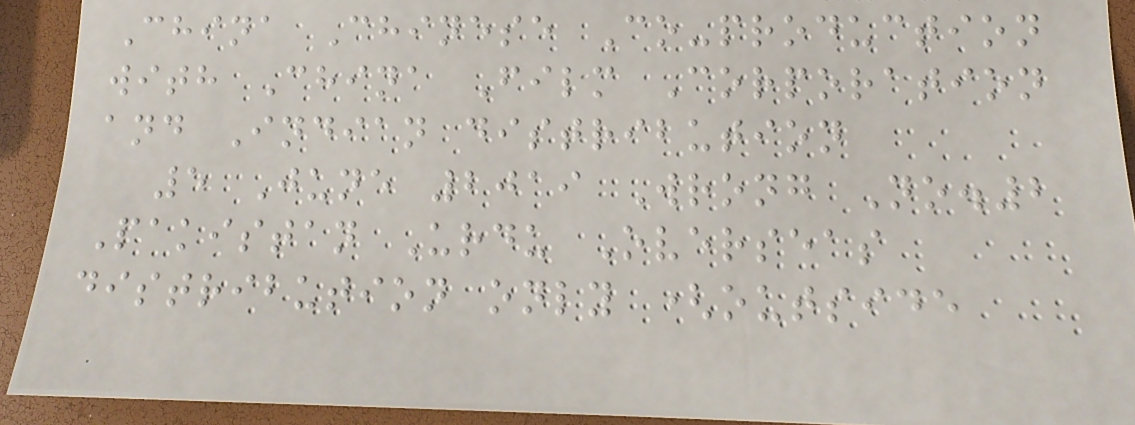China Chinese Co-production
with China Film Corporation
and Indian distribution
5 June 2019 Wrong No.2
Pakistan Urdu Overseas
distribution only (outside
